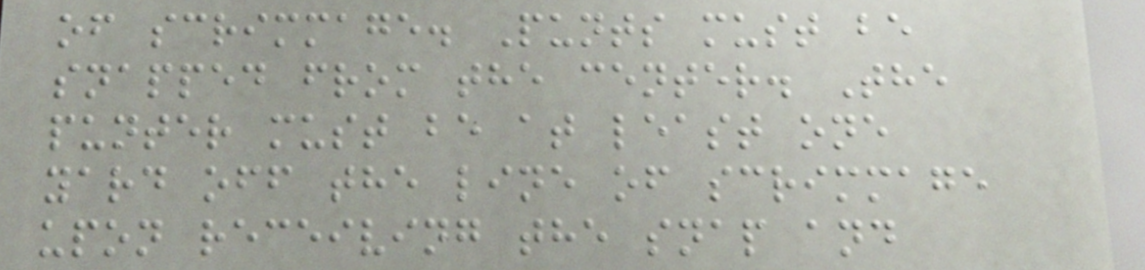of scrimmage. Punts must be
snapped from the center. The
punter must be at least one
yard off the line of scrimmage
upon receiving the snap and
